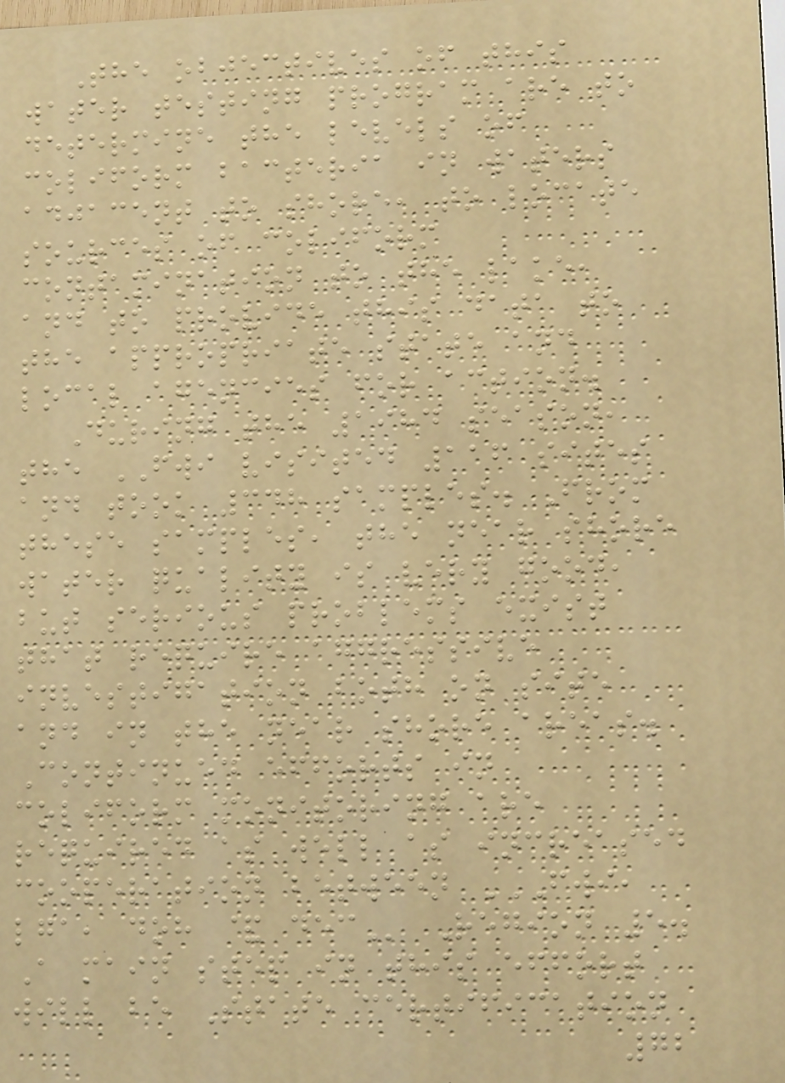The objectives of this
water testing program are to
determine the levels of
coliform bacteria in waters
adjacent to shore, to locate
sources of coliform
contamination to the lake,
and to provide this data to
the appropriate state and
local agencies for action.
During the 1984 season,
the FWI visited 116 sites
and took 348 samples. From
these samples, the near shore
water quality is very good,
but serious problems exist
that require aggressive
investigation both on site
and in the near shore areas.
Continued efforts in
coliform monitoring are
required as well as increased
cooperation between FWI,
LGA, DOH & DEC Region 5.
A main step in this effort
will be State certification
72
